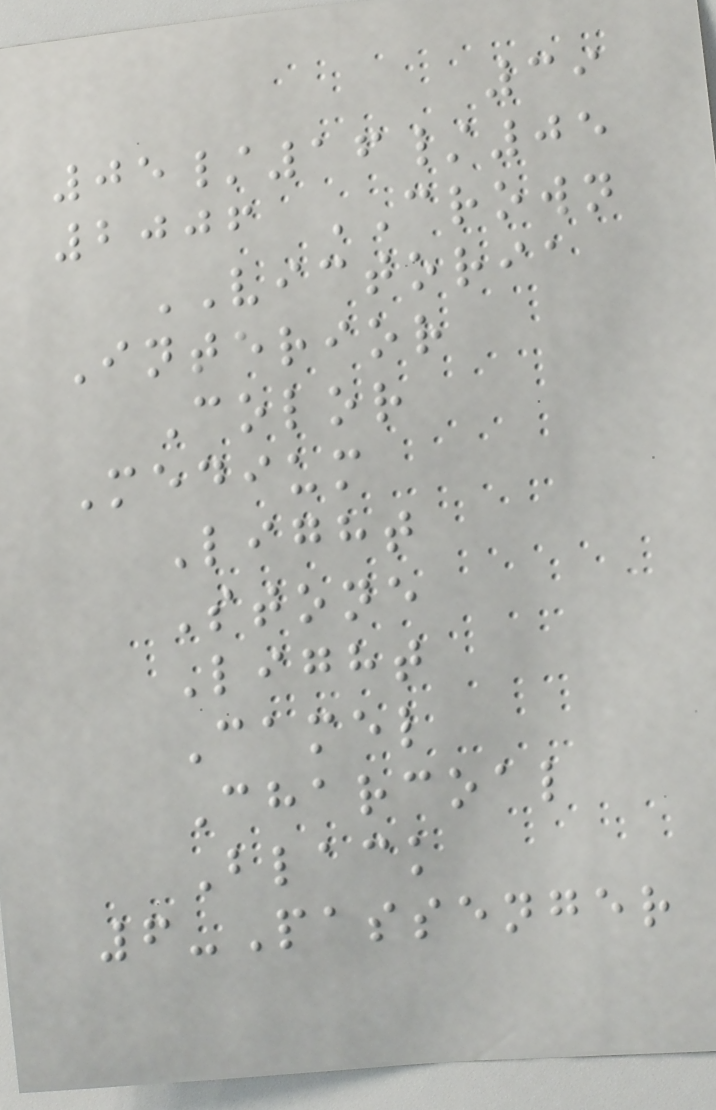39
05/16/05
2006 CROWN
VICTORIA
Interior
Color
Medium
Light
Stone
Light
Camel
Charcoal
Black
6-Passenger
